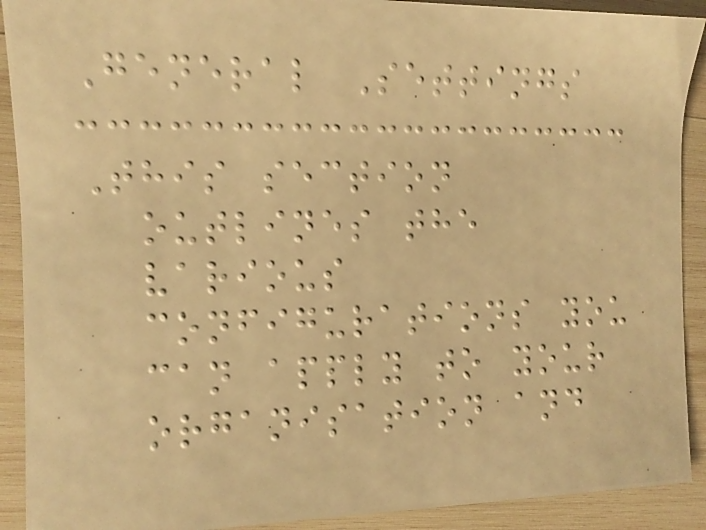General Settings
This section
outlines the
various
configurations you
can apply to your
organisation and
